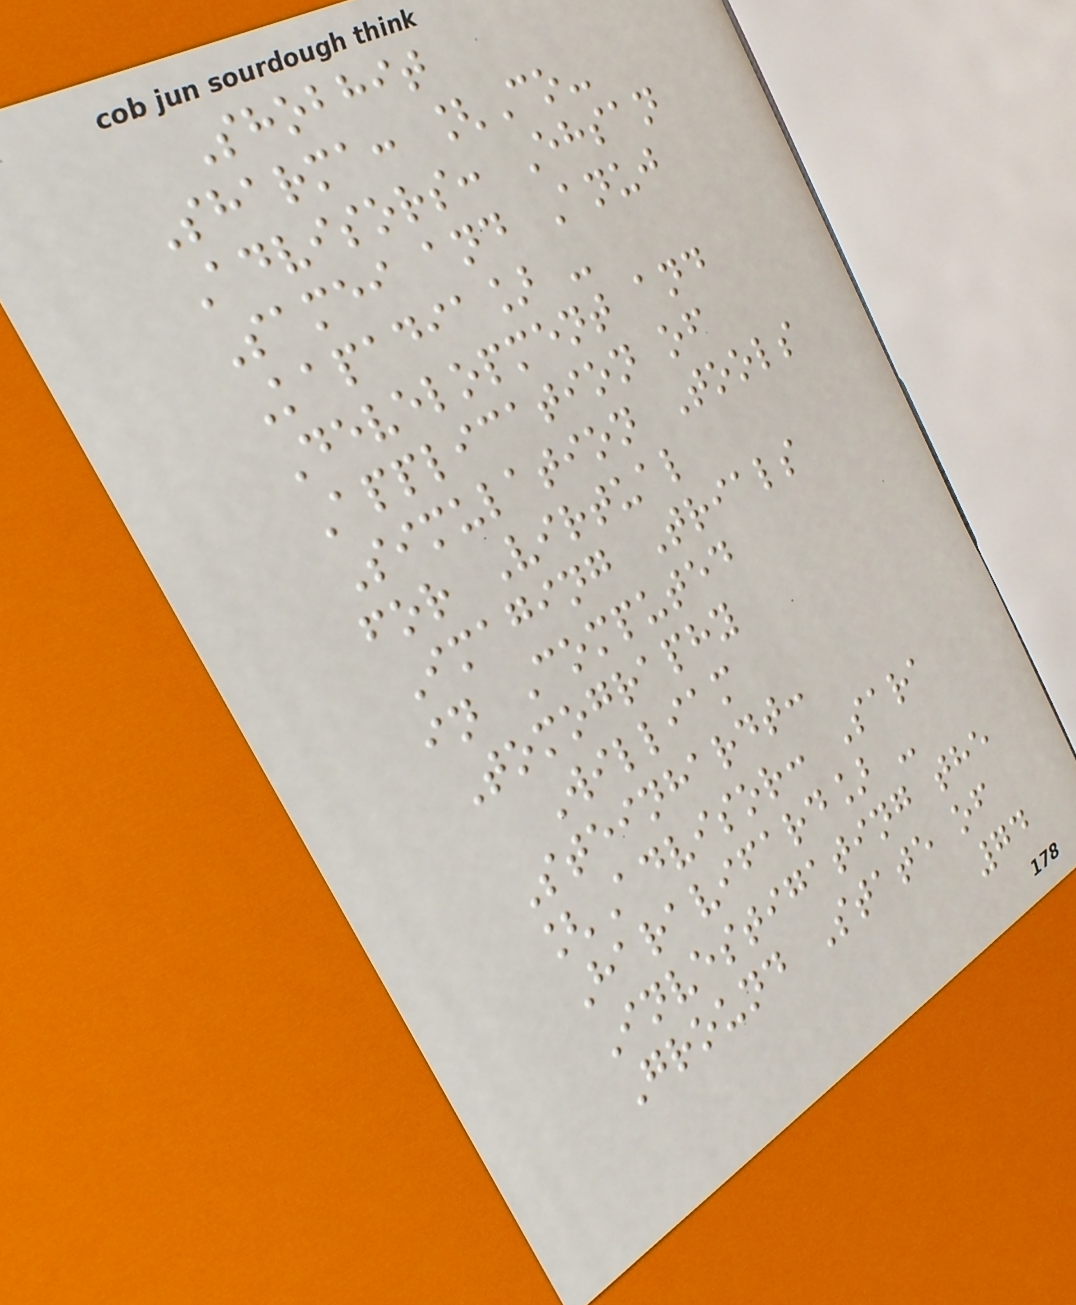Shobhit
Sharma: [Co-
Advisors: Ehsan
Samei and Anuj
Kapadia] -
Development and
Application of
Simulation Tools
for Virtual
Imaging Trials
in Computed
Tomography
William
Steinhardt:
[Advisor: Sara
Haravifard] -
Investigating the
Ground State of
74
